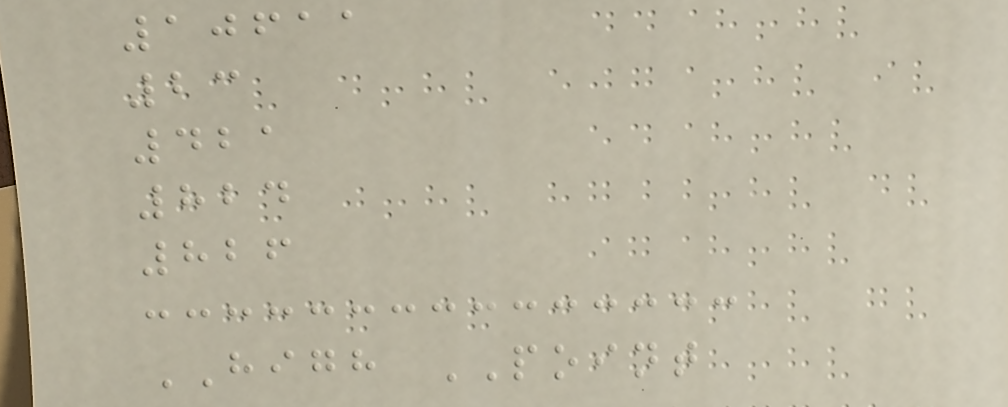10611
23
421
824
826
HIGH POINT
